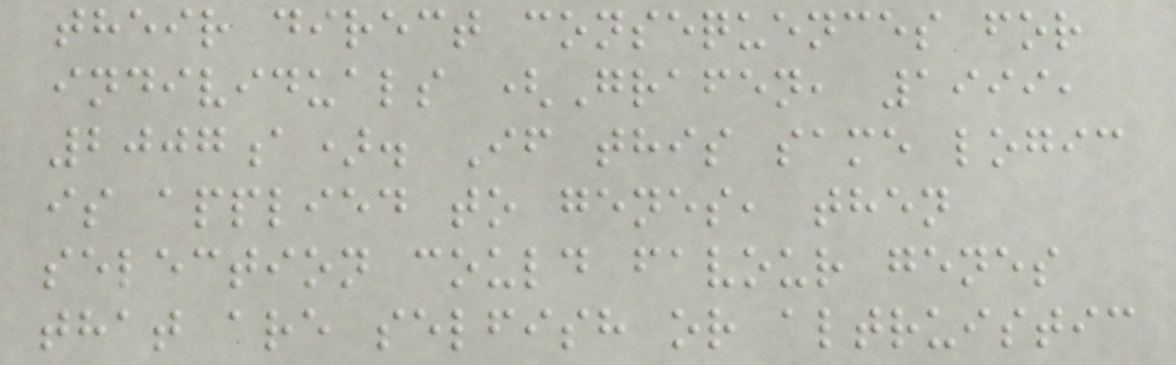their direct consequences for
individuals (Grafen, 1999,
2007a). If this same logic
is applied to genes, then
selection could favour genes
that are selfish or altruistic
